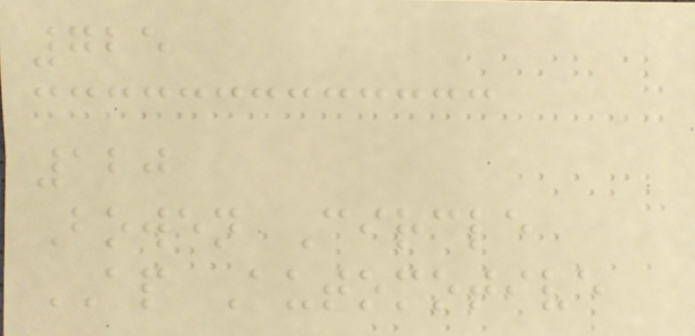725
120
Bowen Circle
AP Automotive
